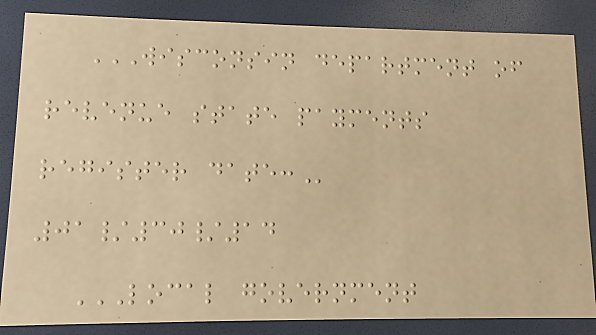WISCONSIN DEPARTMENT OF
REVENUE STATE PAYMENTS
REGISTER DATE:
01/30/14
LOCAL GOVERNMENT
